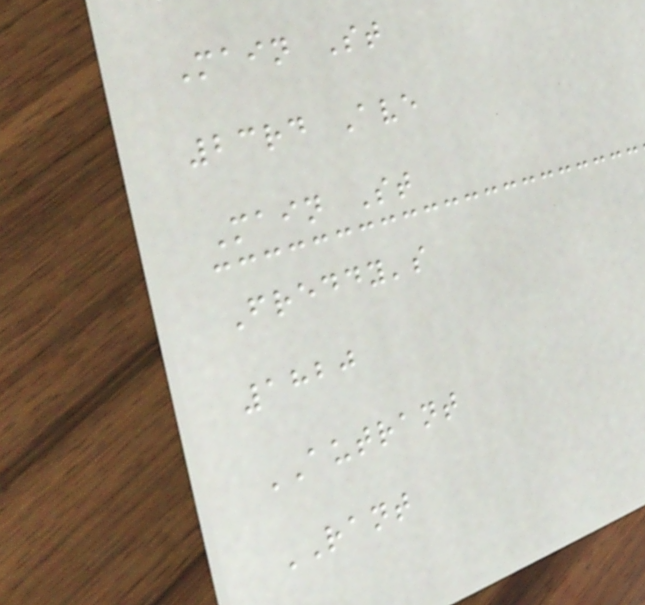Main St
23rd Ave
Main St
Freddy's
1820
AUTRANT
RANT
